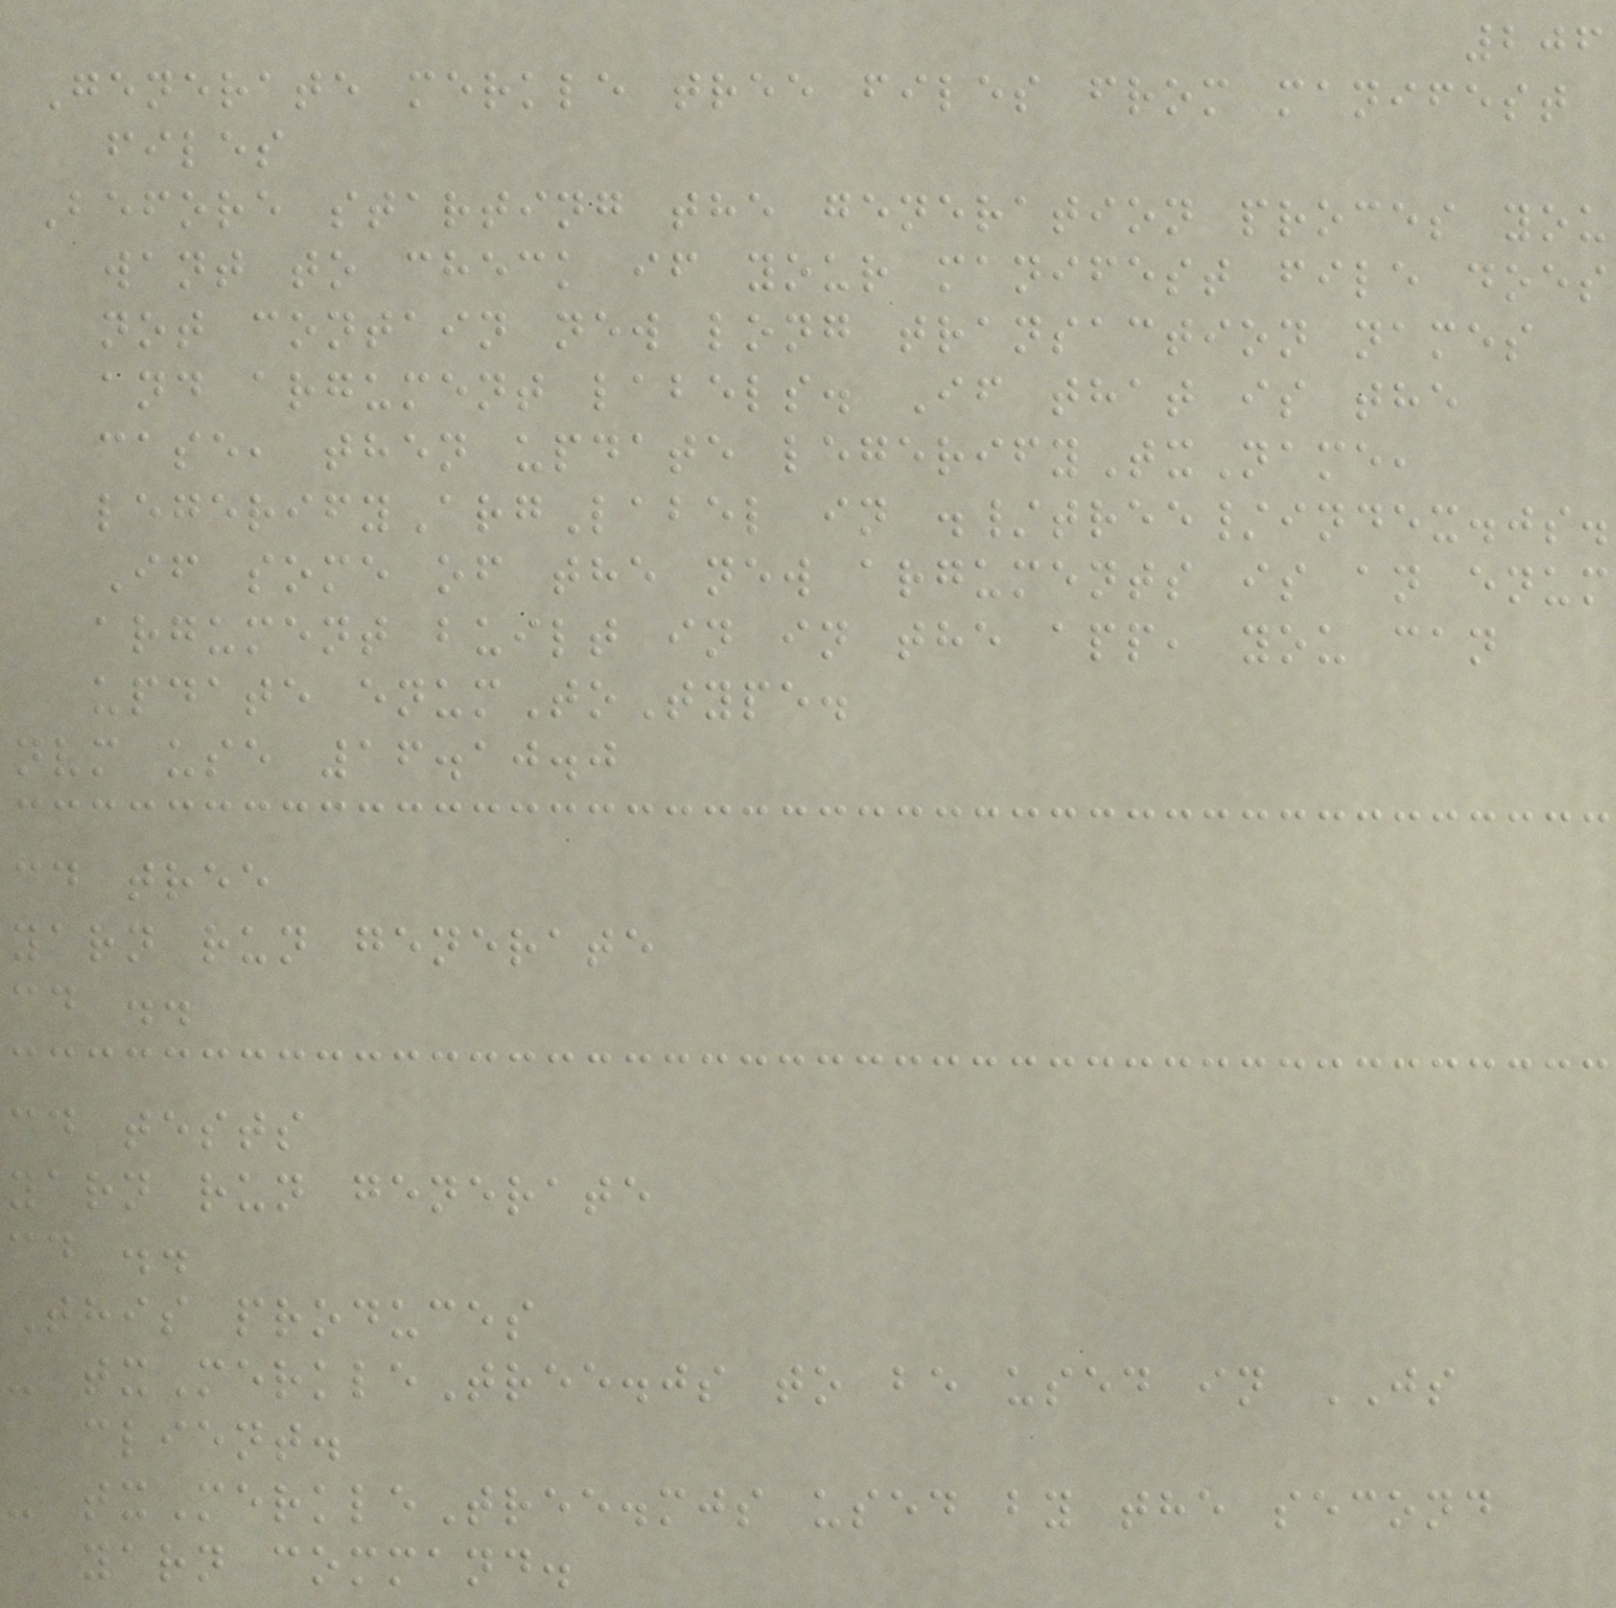206
Generate merkle tree files from manifest
files
Before starting the generation proces you
want to check if your manifest file does
not contain new long transaction names
and argument labels. If that is the
case, then update legerifyTxName,
legerifyArgLabel in ./tree/index.js.
If some of the new arguments is an enum
argument built in in the app, you can
update enumToType.
nvm use 16.10.0
cd tree
yarn run generate
cd ..
cd tests
yarn run generate
cd ..
This produces
- txMerkleTree.js to be used in JS
client.
- txMerkleTree.mjs used by the second
yarn command.
